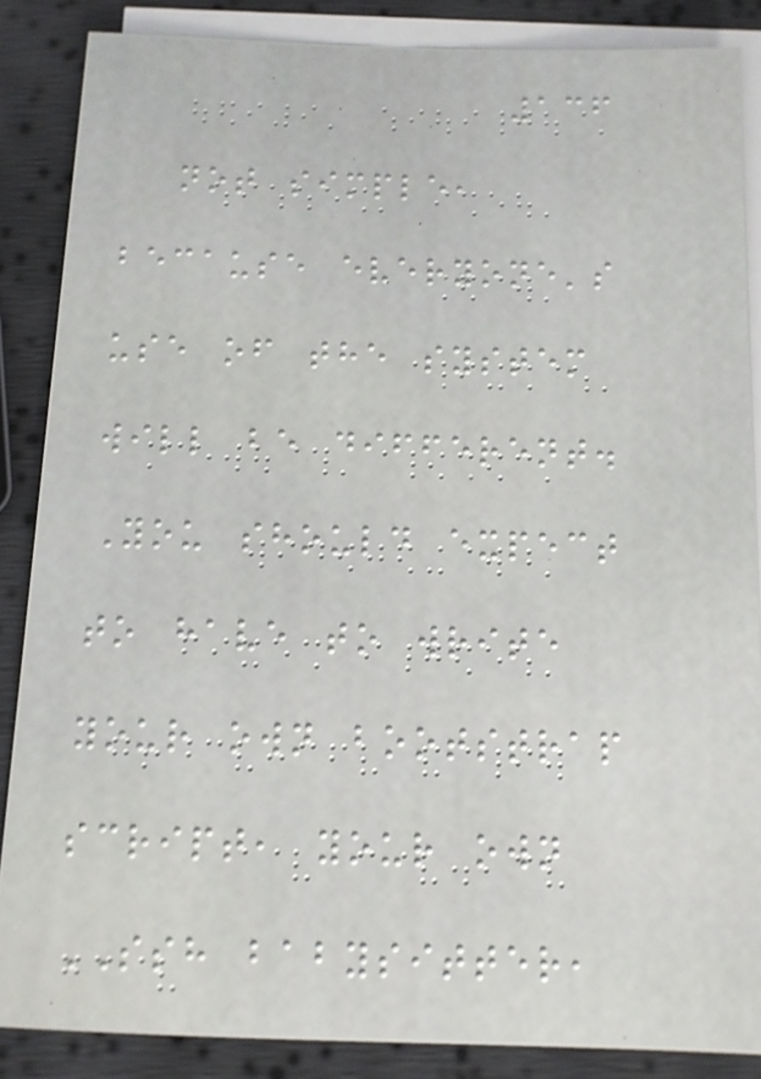136
not simple,
because everyone's
use of the system
will be different.
You should expect
to have to write
your own bootstrap
script, your own
SSH babysitter,
